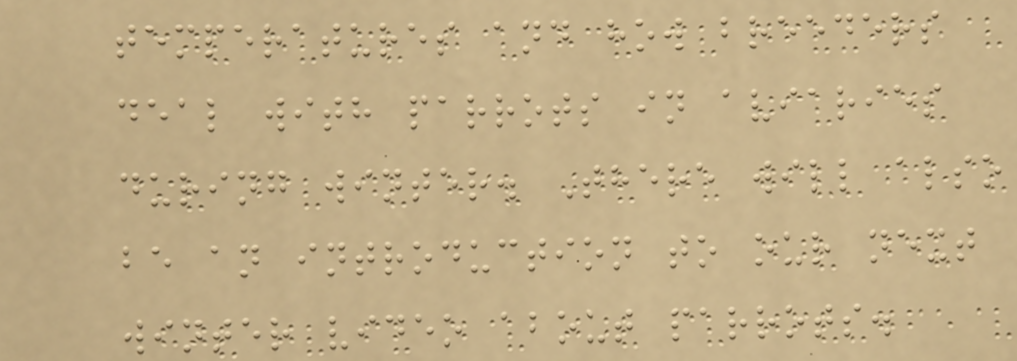temperatures and how breeders
deal with parrots in aviaries
during winter. There will also
be an introduction to our next
winter video about parrots.
